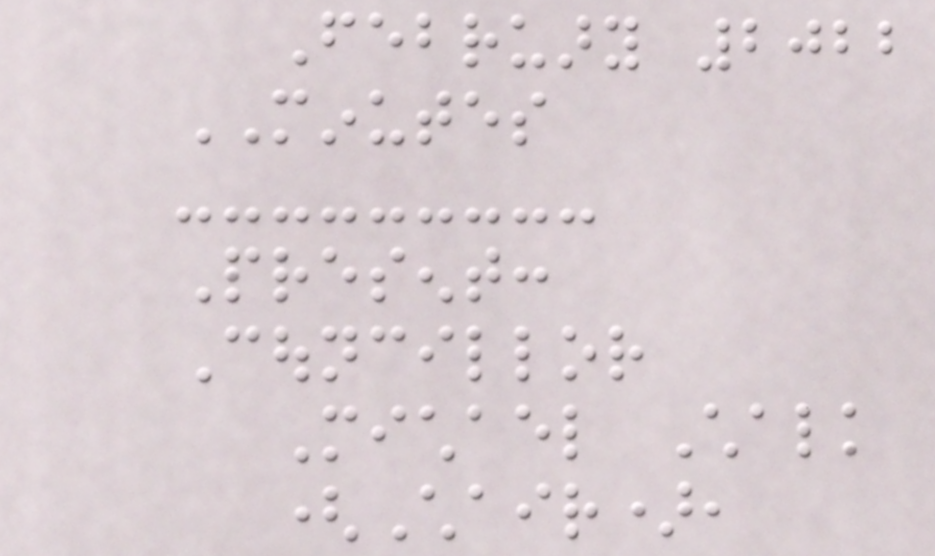February 2022
MINUTES
Present:
Councillor
Michael Chalk
(Chair),
